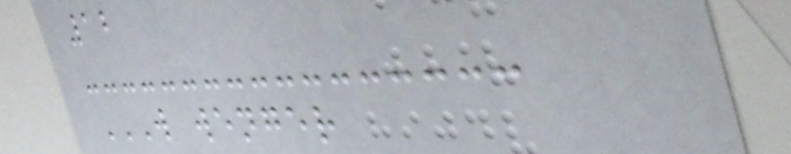12
W WENGER
